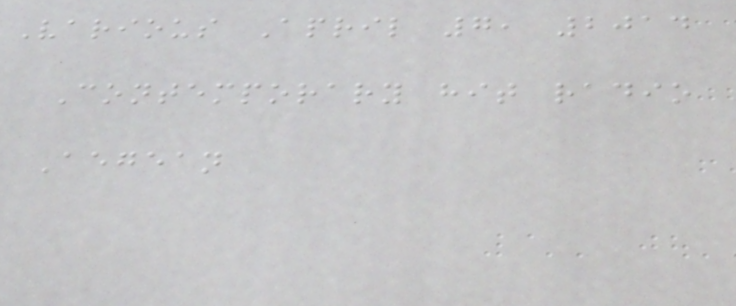Various April 7, 2014
Contemporary hit radio
Aegean
